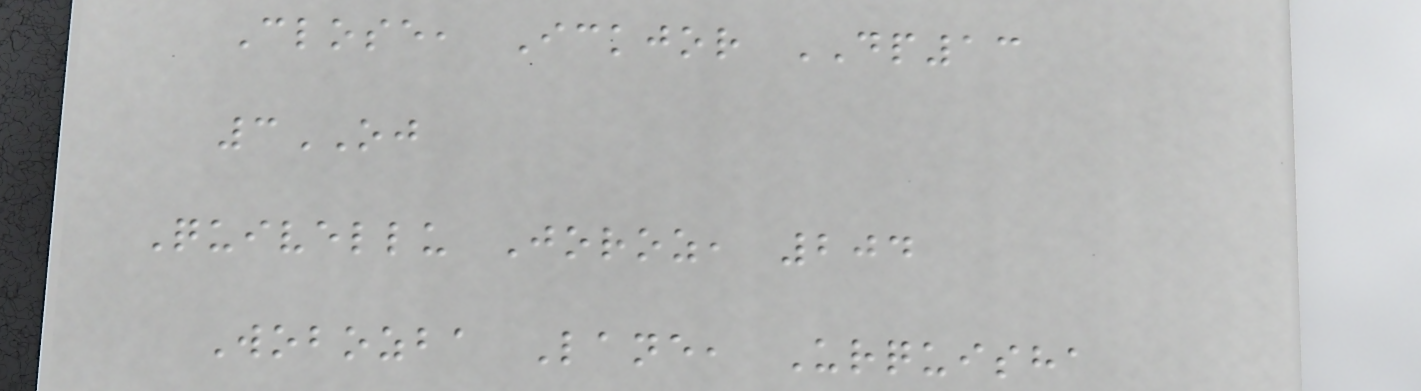Close, Ickjor DP13
3OJ
Quivellu Joroz, 204
Wobozba Lane, Urquisha
